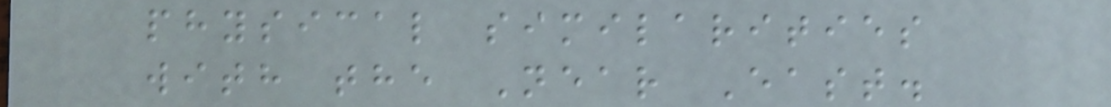physical similarities
with the Near East.
